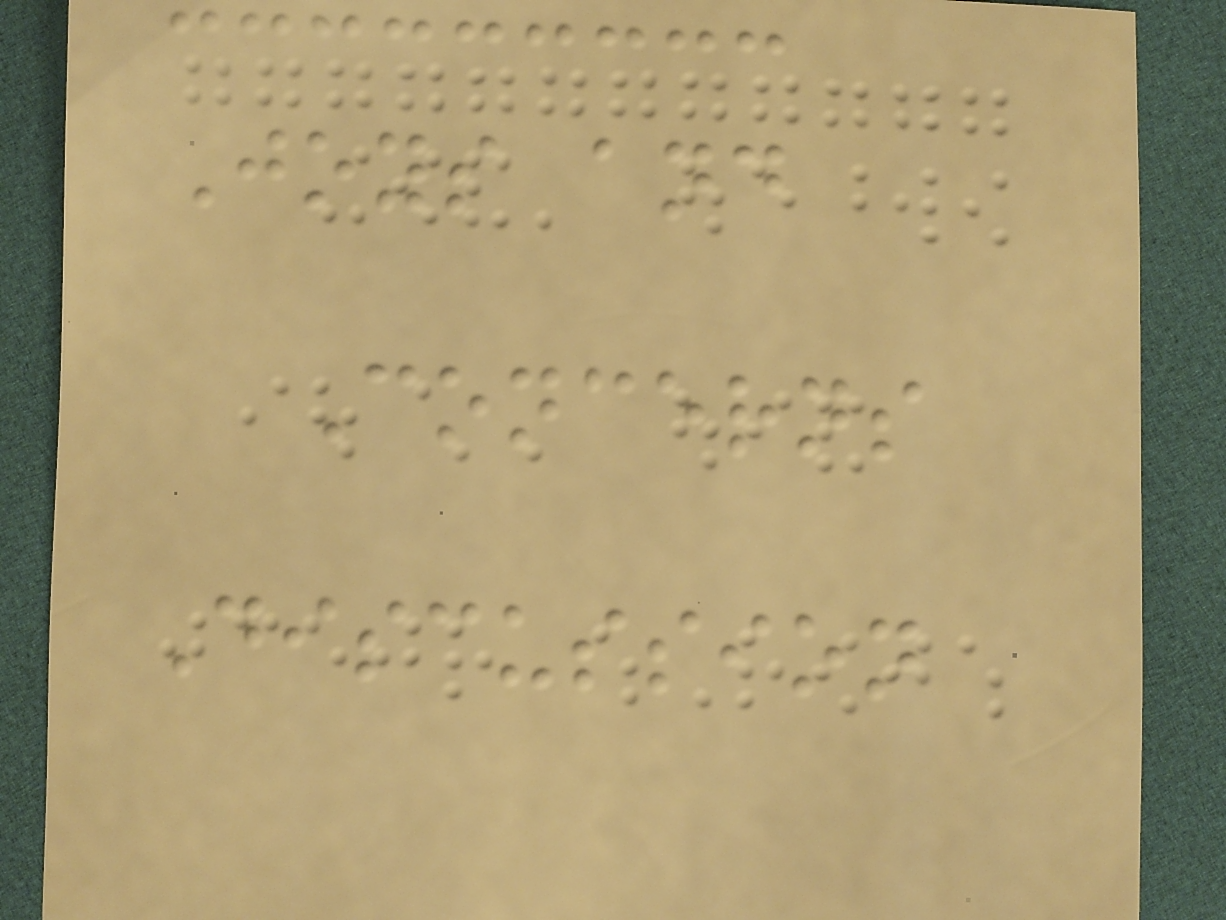Joys and
Concerns
Discussion
